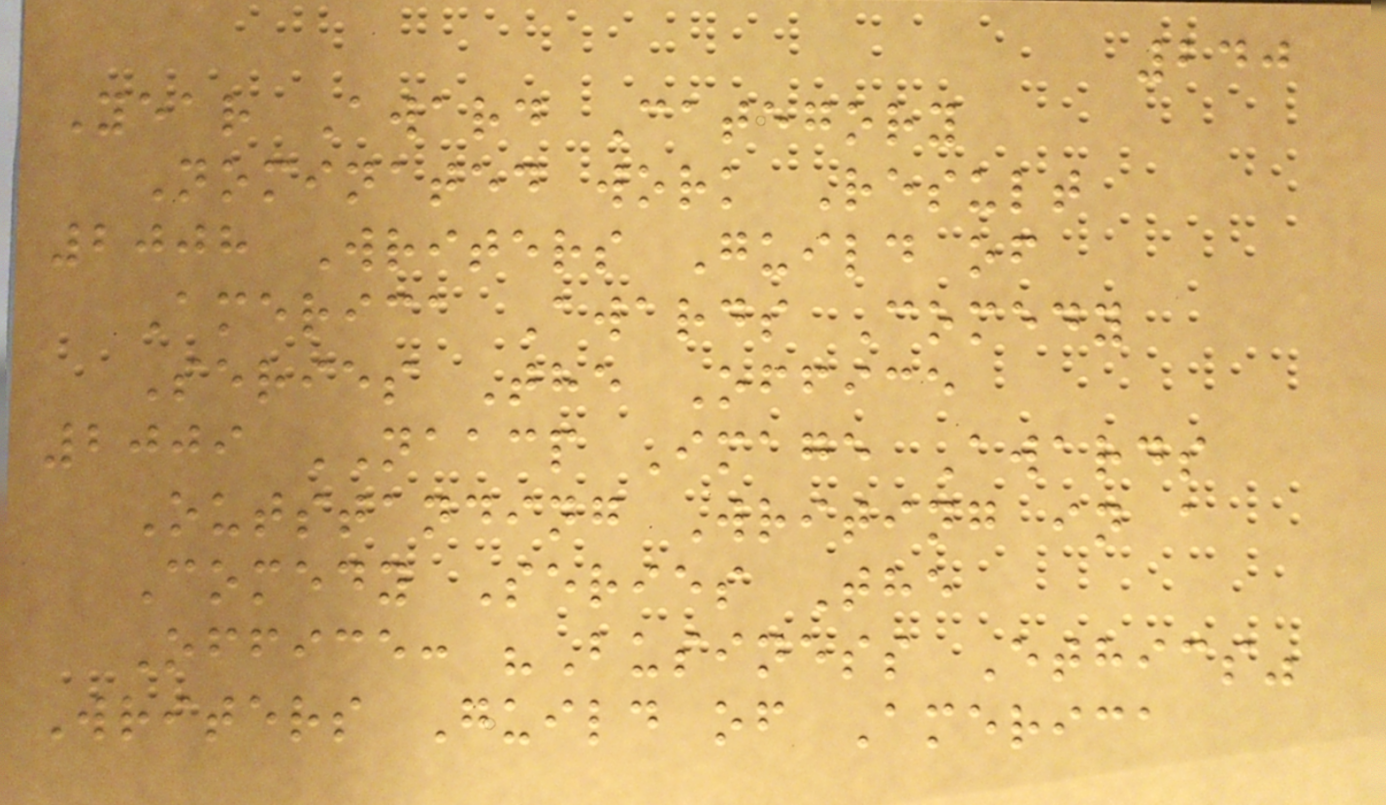240
Year Award Category
Nominated work Result
2008 Writers Guild of
America Awards Comedy
Series The Office
2009 NAACP Image Awards
Outstanding Writing in a
Comedy Series The
Office: "Business Ethics"
Writers Guild of America
